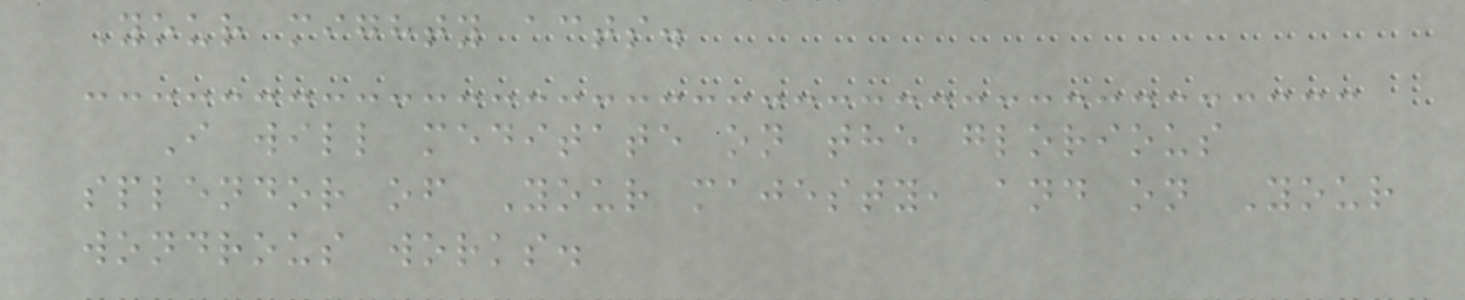Your mighty acts.
I will meditate on the glorious
splendor of Your majesty, and on Your
wondrous works.
